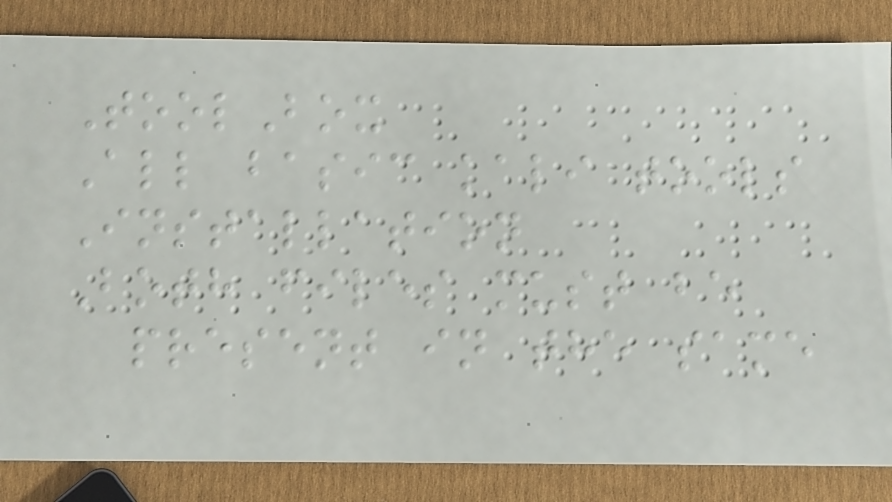ToolBox
All basic kali tools
Installation
Both files must be
present in the same
